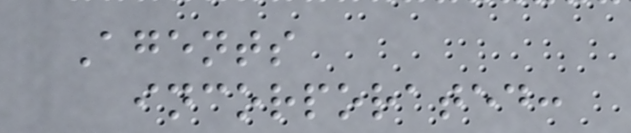Agents
incorporated:
